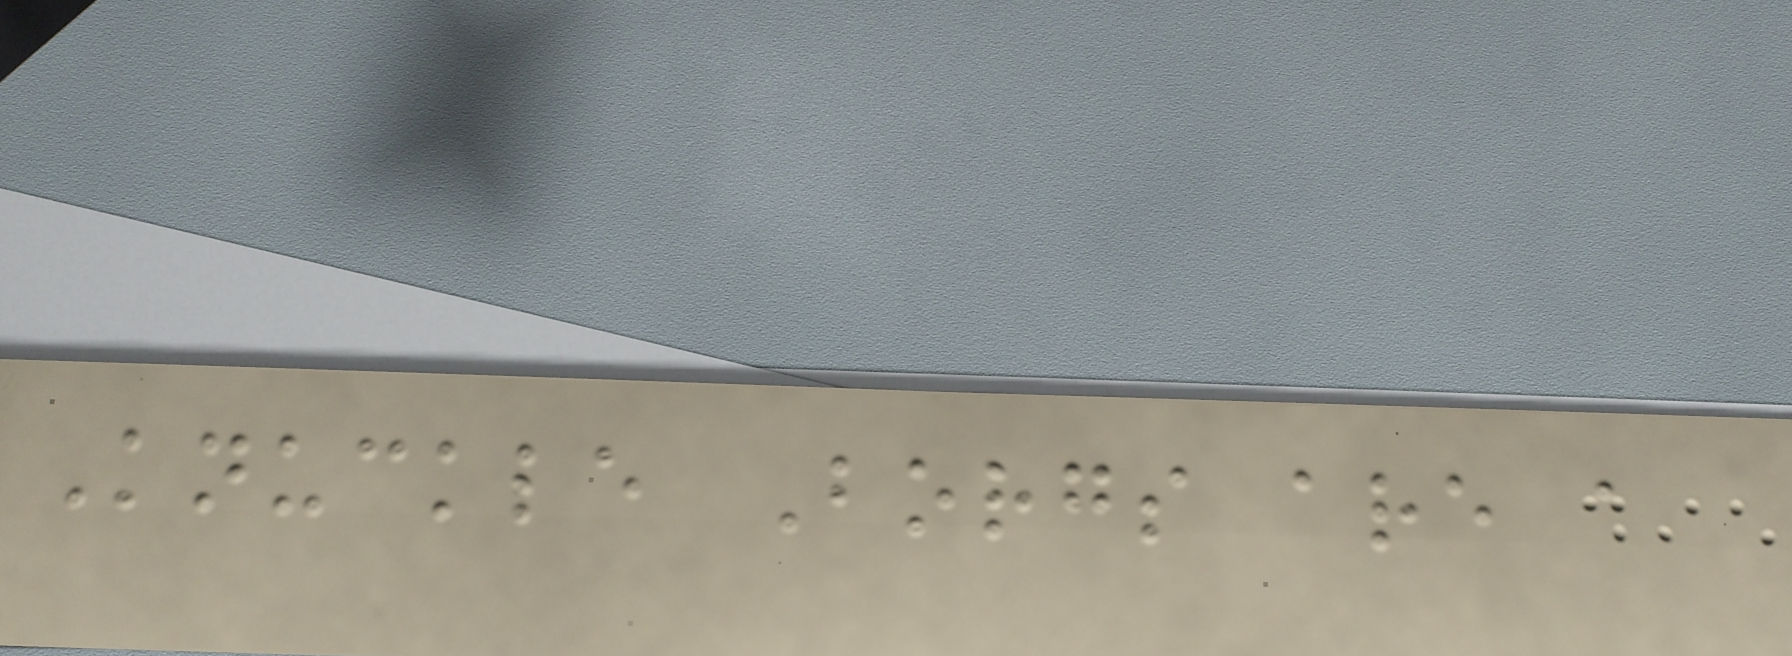Knuckle Borgs are a
